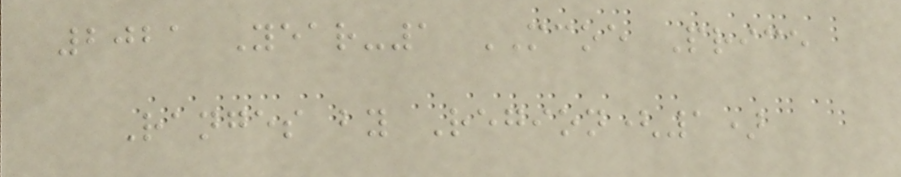2021 Year-1 MCOE Price
Ranges by Region(1)
